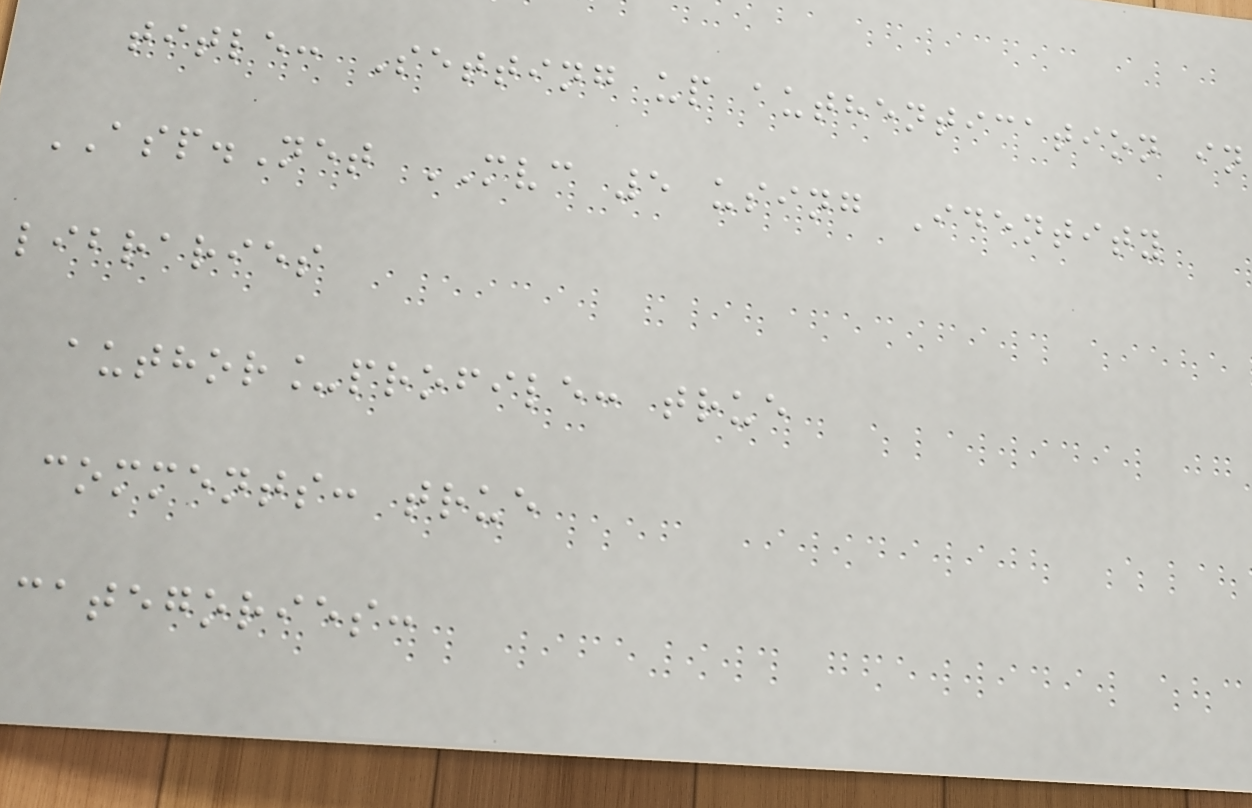title: Setting up authentication in
ASP.Net MVC 5 using Identity
libraries
author_profile: true
comments: true
categories:
